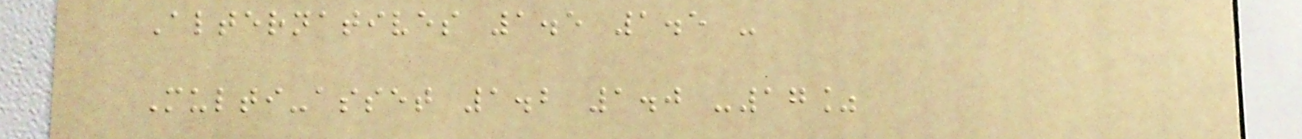Alternatives 1.5 1.5 -
Multi-asset 1.2 1.0 -17%
